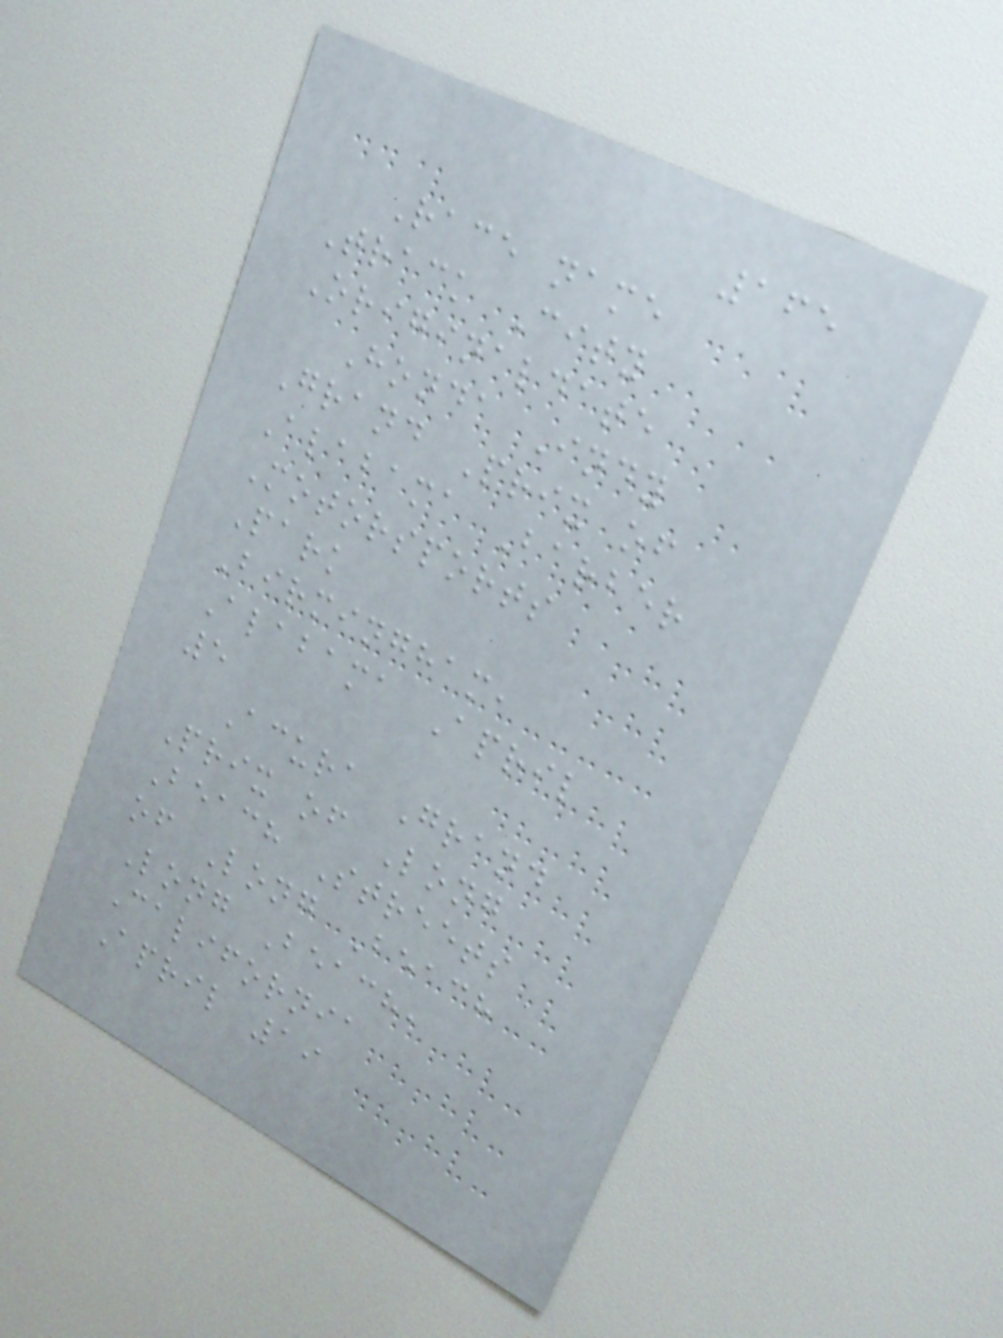165
Race name
Track City
Originaldate
Honda Indy
Grand Prix of
Alabama Barber
Motorsports
Park
Birmingham,
Alabama April
5
Acura Grand
Prix of Long
Beach Streets
of Long Beach
Long Beach,
California
April 19
